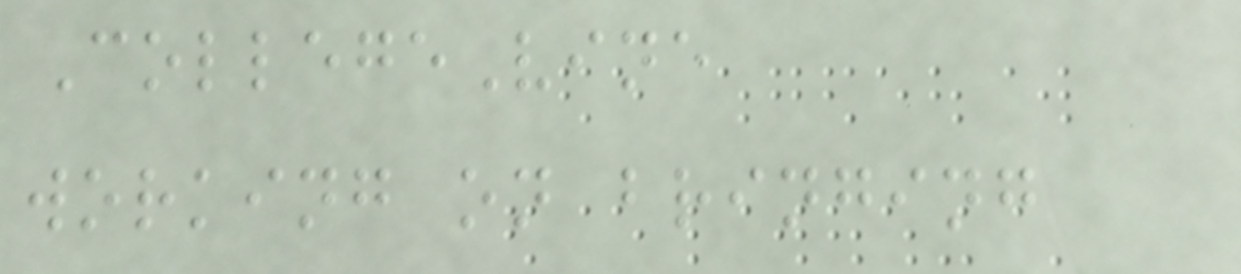CollegeVine
working on bringing
